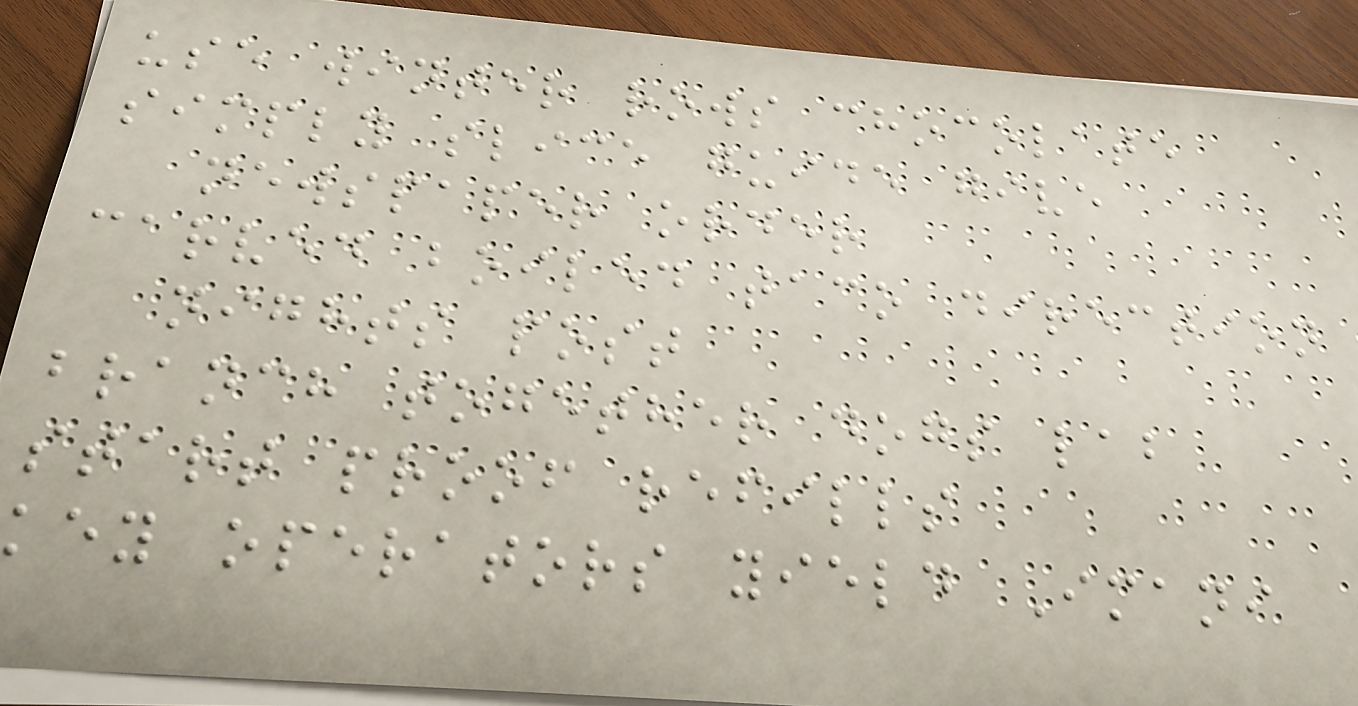use winter rows chocolate
simply slice guide give
newspaper order
carved boiled taco direction
nights post
branch together dogs lab
start proof refills
key operators yield Imani
